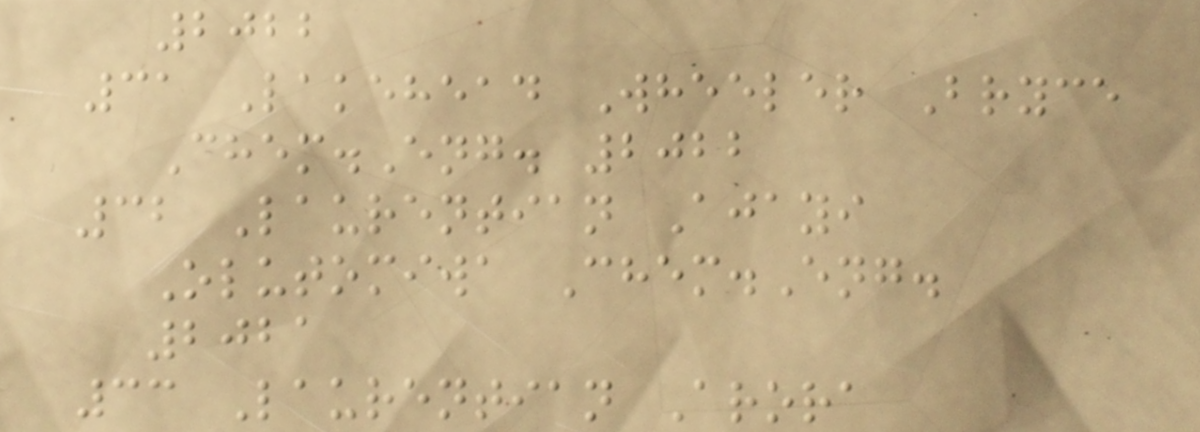2022
31 Lakehead Wheeler Bryce
Chem.Eng. 2022
32 Laurentian Ajayi
Olutomiwa Chem.Eng.
2021
33 Laurentian Arora
